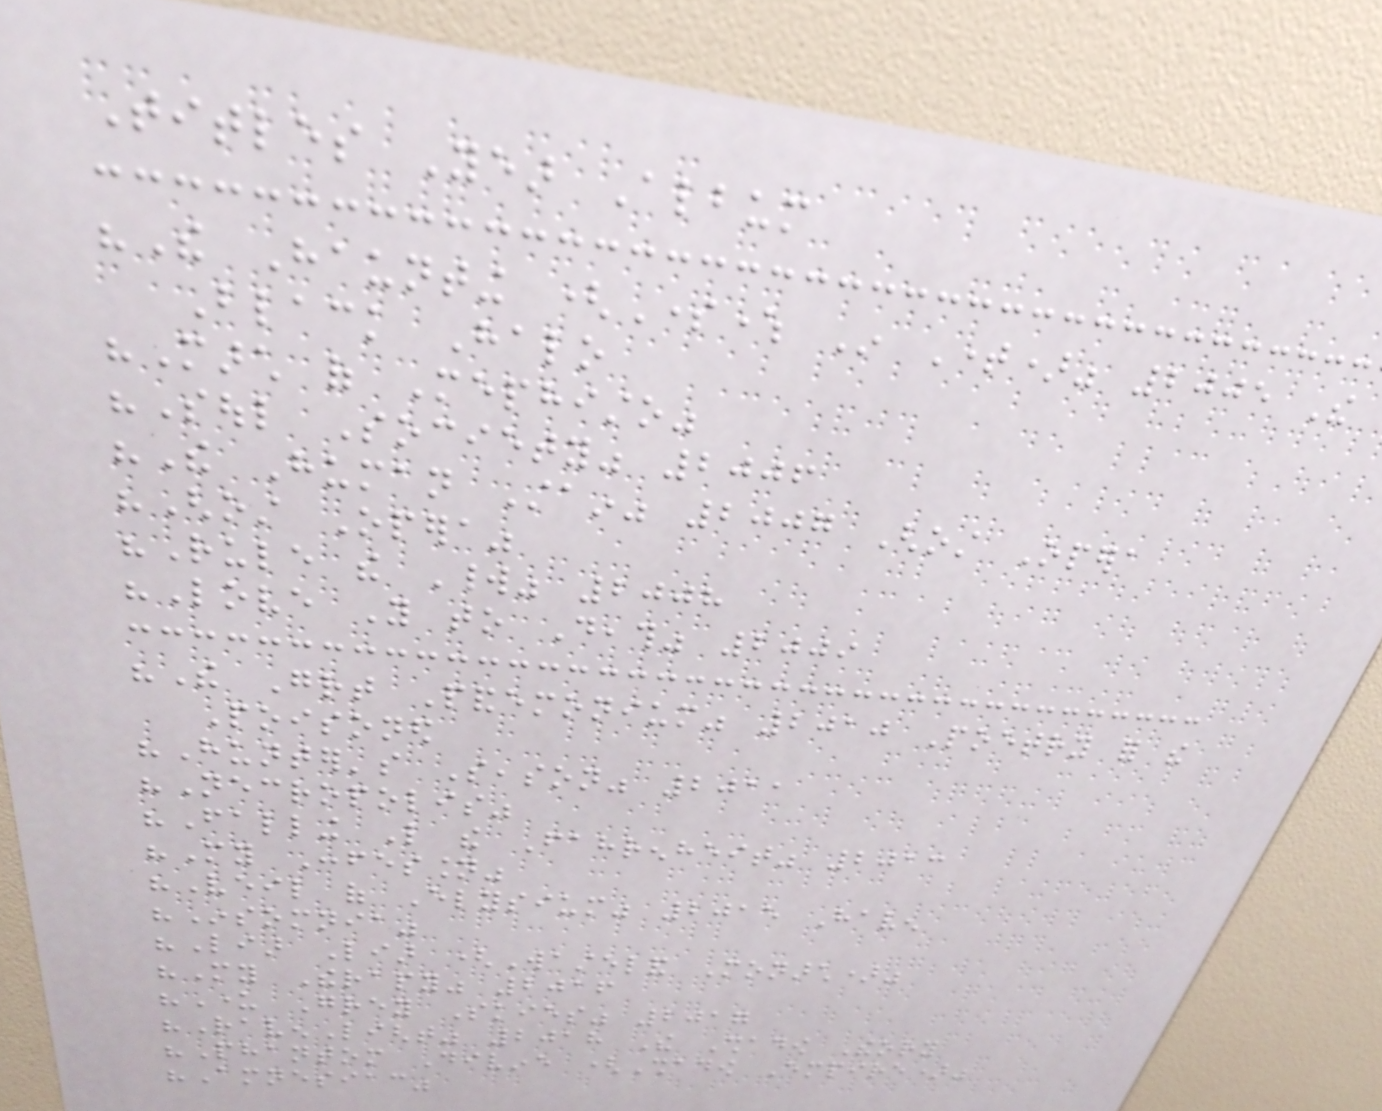Titles Year Album
"The Haunting (Somewhere In Time)" 2005 The
Black Halo
"March of Mephisto"
"Soul Society" 2006
"The Human Stain" 2007 Ghost Opera
"Ghost Opera"
"Rule the World" 2008
"Love You to Death" 2009
"The Great Pandemonium" 2010 Poetry for the
Poisoned
"Hunter's Season" 2011
"Necropolis"
"Falling Like the Fahrenheit" 2013
"My Confession"
"Veil of Elysium" 2015 Haven
"Insomnia"
"Liar Liar (Wasteland Monarch)"
"My Therapy" 2016
"Under Grey Skies" 2017
"RavenLight" 2018 The Shadow Theory
"Phantom Divine (Shadow Empire)"
"Amnesiac"
